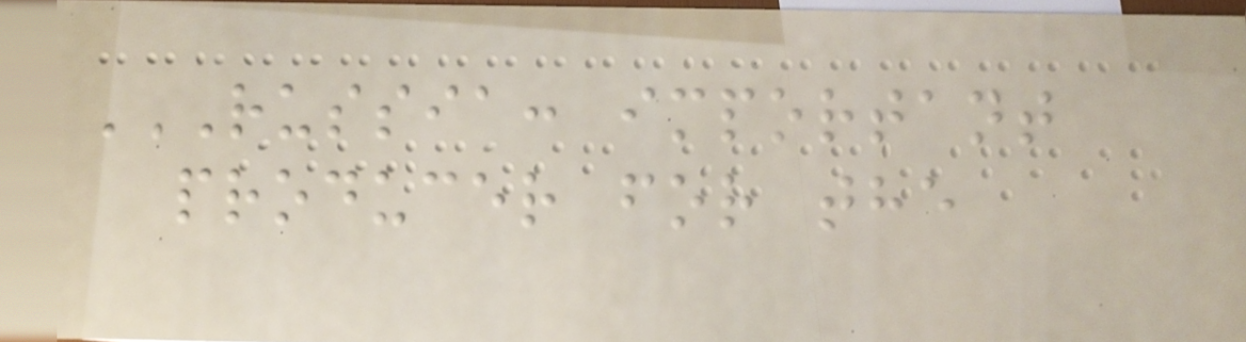RUSSIA: IMPORTANT
PRODUCER FOR THE
